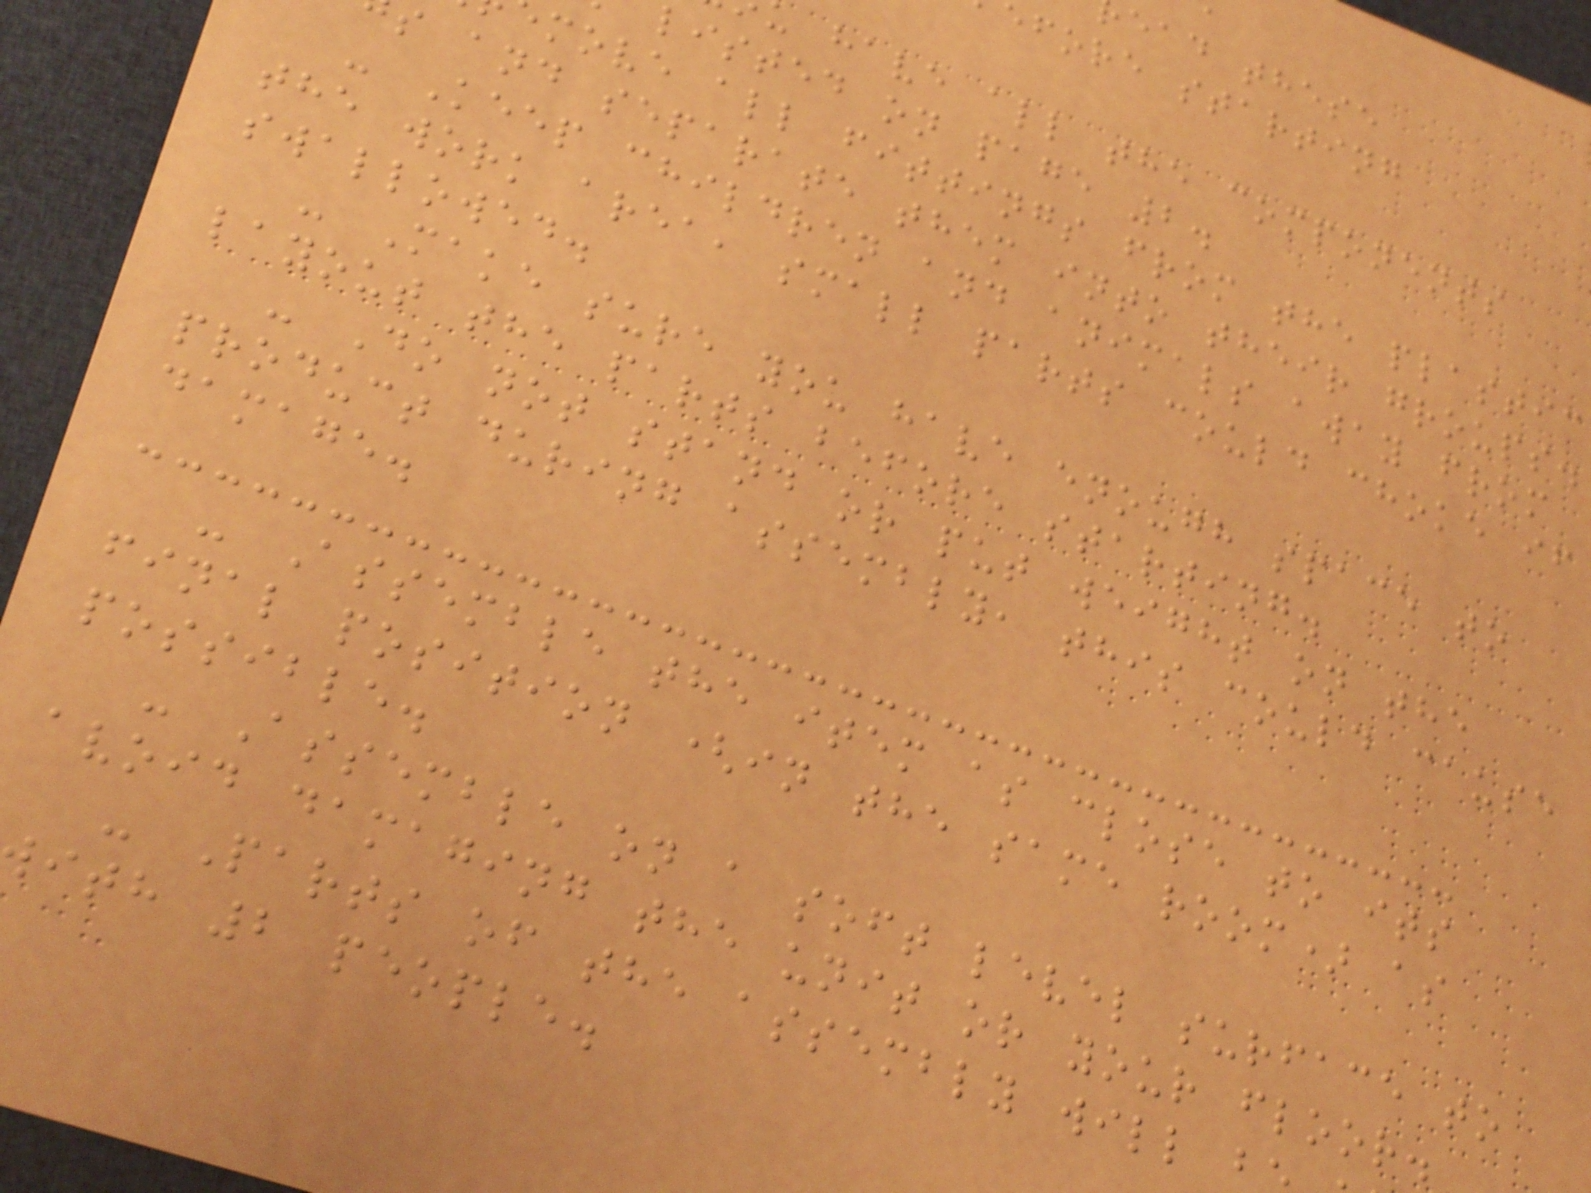ead these
efore starting
have all the components
listed on page 2.
move all fittings from the plastic
s and separate them into their groups.
- Keep children and animals away from
the work area, small parts could choke if
swallowed.
- Make sure you have enough space to
layout the parts before starting.
- Do not stand or put weight on the
product during assembly, this could cause
damage.
- Assemble the item as close to its
final position (in the same room) as
possible.
- Assemble on a soft level surface to
avoid damaging the unit or your floor.
- Parts of the assembly will b
ith 2 people.
